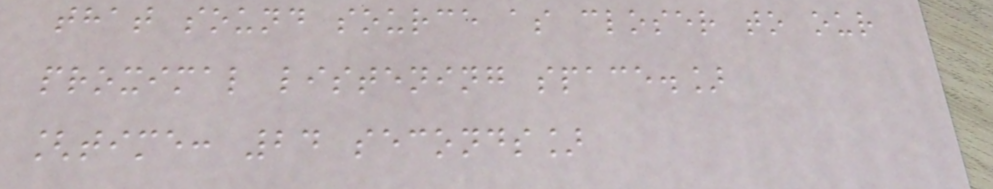that sound source as closer to our
proximal listening space.]
[time: 24 seconds]
